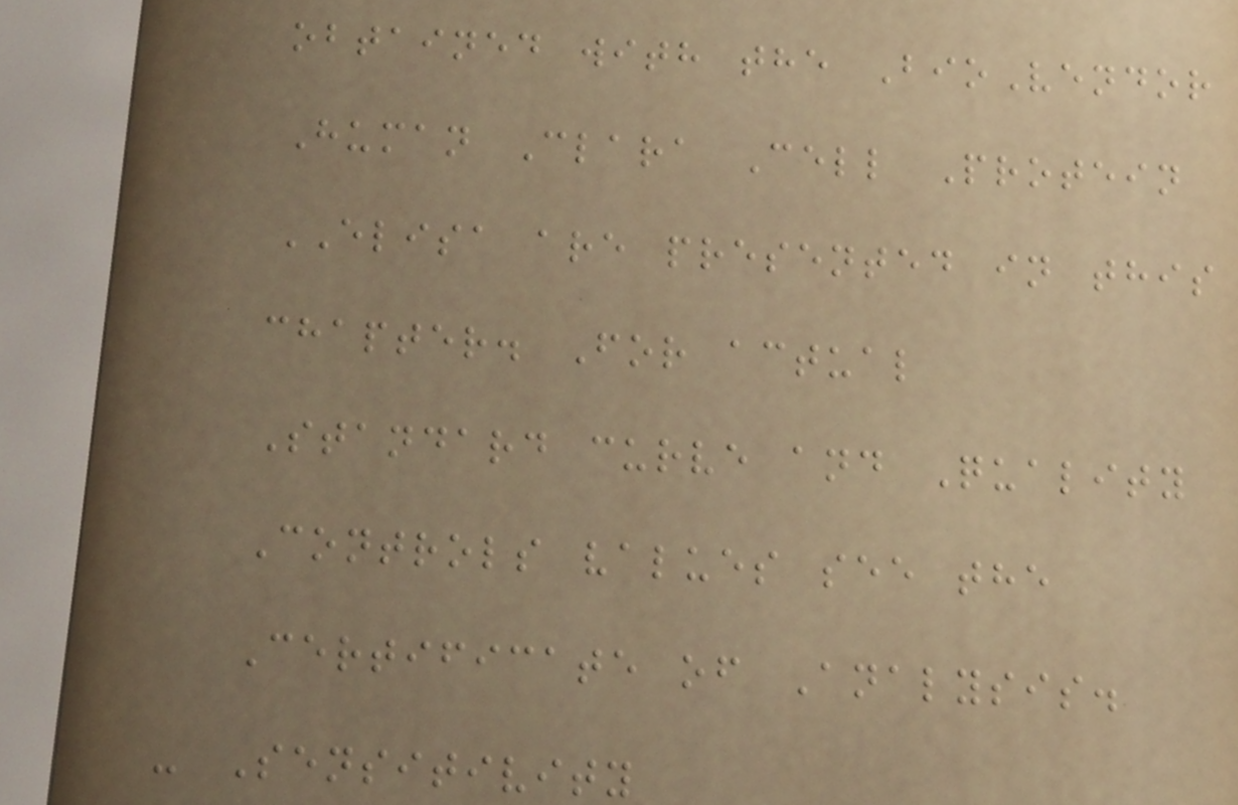obtained with the BioVendor
Human Clara Cell Protein
ELISA are presented in this
chapter. For actual
Standard curve and Quality
Controls values see the
Certificate of Analysis.
- Sensitivity
